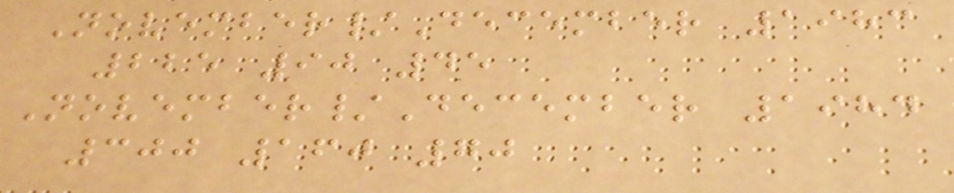November/December 1983
225 90 45
November/December 1984
300 160 70
